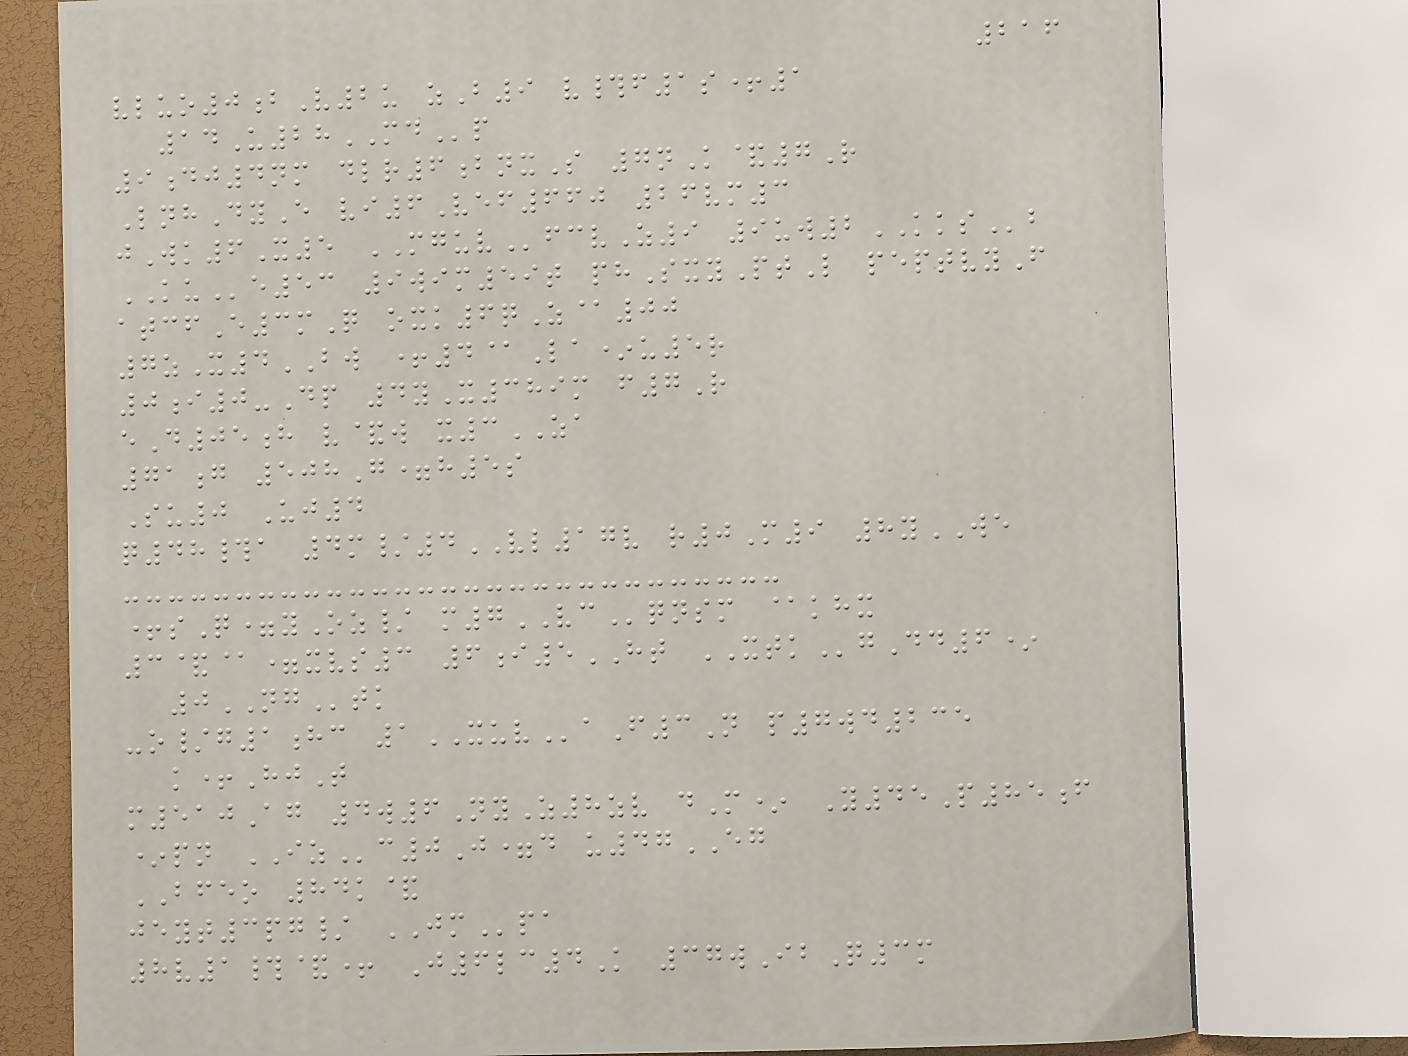216
vluo0bV2u zB9 v#f1s+1
14U28MDp
9dj4nm dlr6bnxS 7nK&7R
LnhDyE vi6Vef660 26vm3
jWk6X5 MGUVfcvZ9 9uw2KKSb
KUe53 9wim59t phSxyPtL peptvyF
atcfE3mQ oxk6qZ@00
7zX4BW +4@La*u5r
0i0-Dp 4yX389m f7R
eD05h v&w x3ZA
71g 508G=h5s
Su0 Uj4
q48#a 4m/4VL17v r0M9 8yWE
+sQ=yOz/ m7VCqnsm @khx
3&@=xvs3 6i5HT XTKgDd6*
0NGtk
-o/g1hc 1XUVaF3N p7wd235
k+HjT
m510Ag 4w6NyZ8zv dM* Y45P85f
*pn IZc0J=d u47EG
BFEO 84k&
jeyt3pg/ JMpa
8v1#&+ J6lc4K 37wIbQ3m
